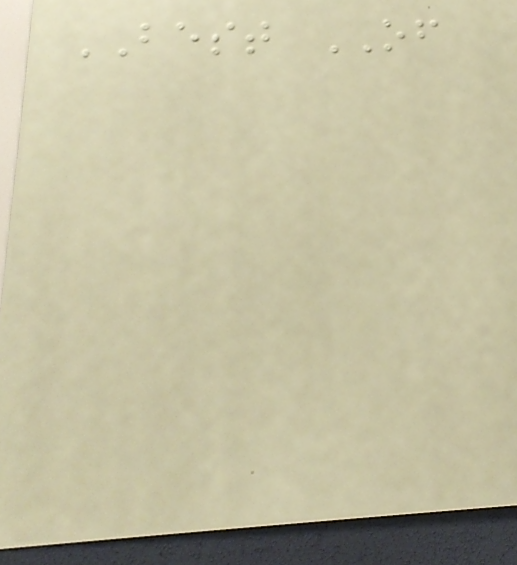BEST OF
